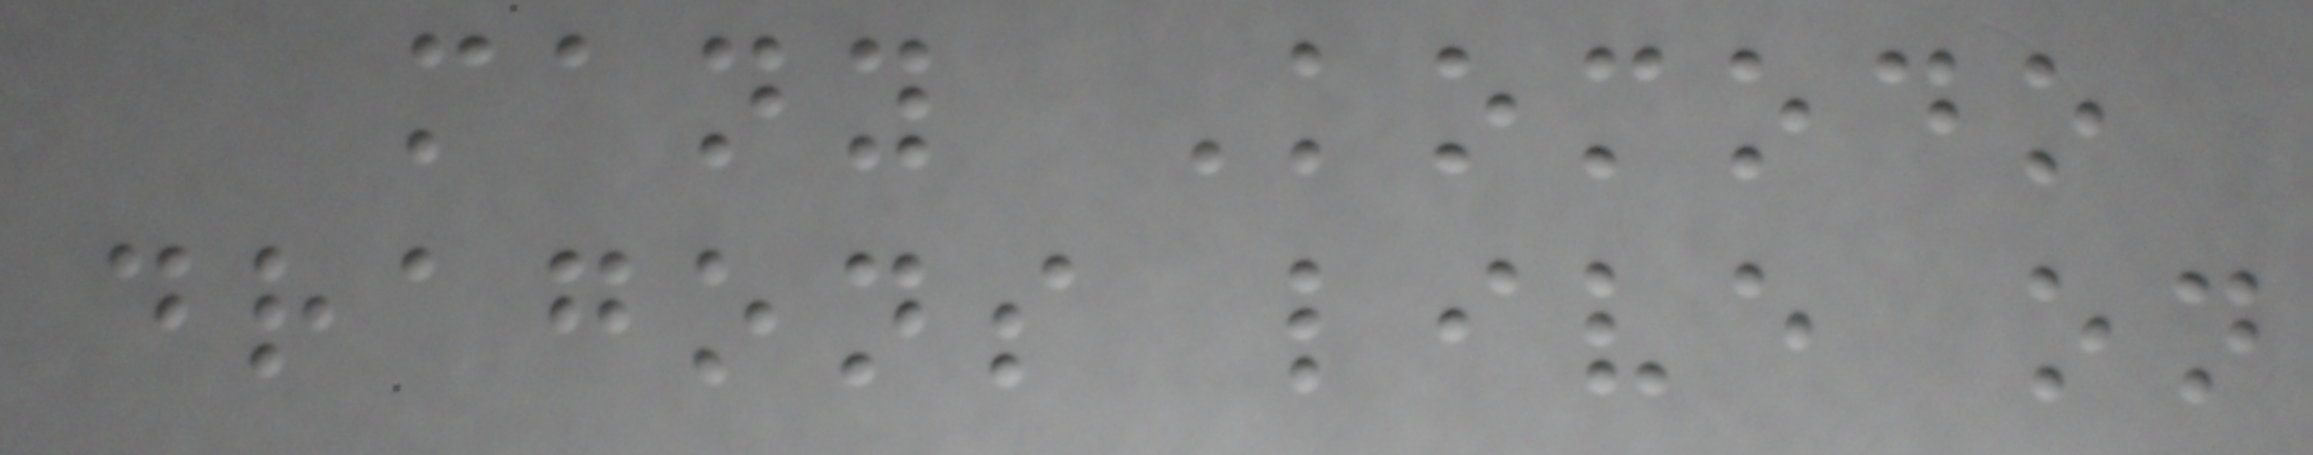many Komodo
dragons live on
